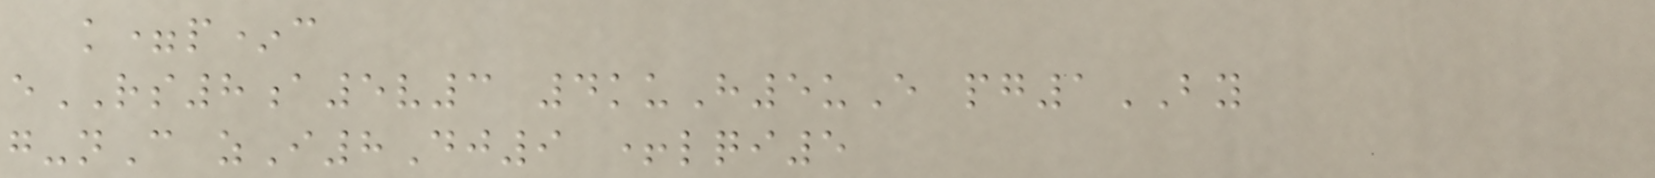k=p*c
eRS8a5v3 4kuH5uE pg1BY
g-nC zI8Dj9 +lqi5
